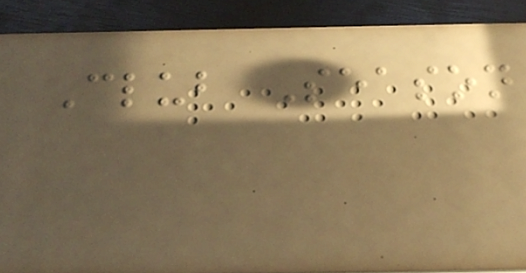Club Season
